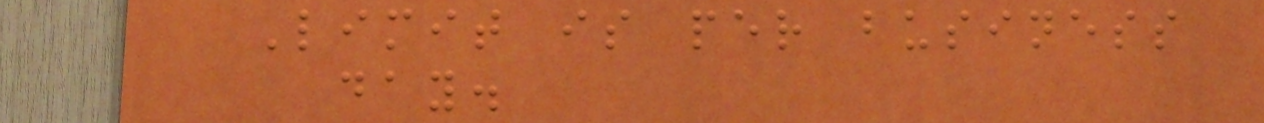Limit is per business
day.
